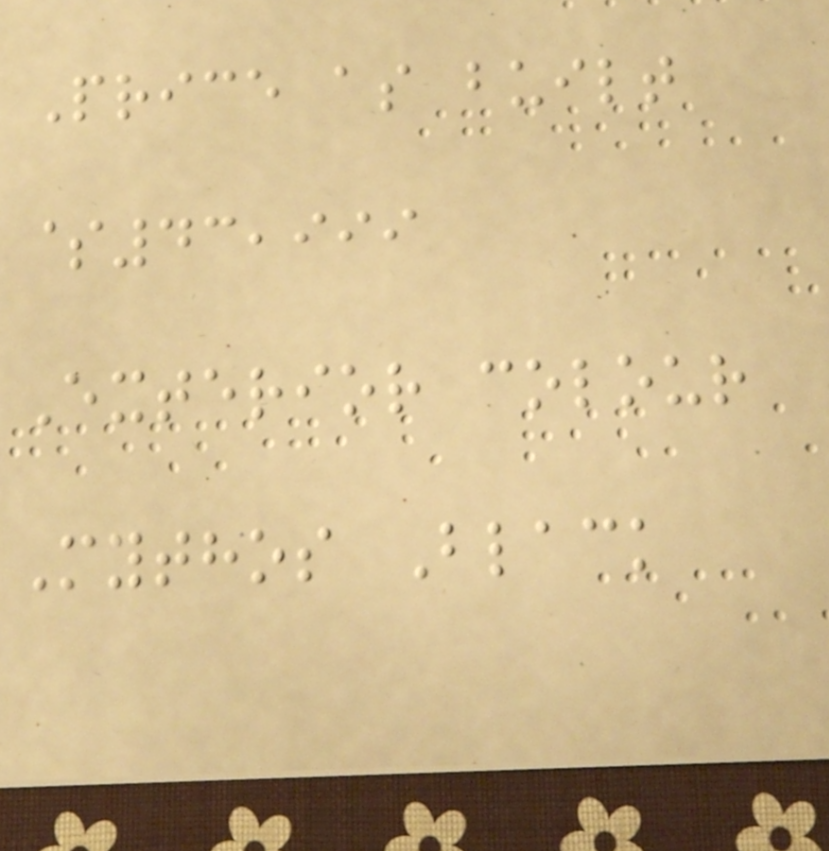Price as built
$43,999
Exterior colour
Mythos Black
